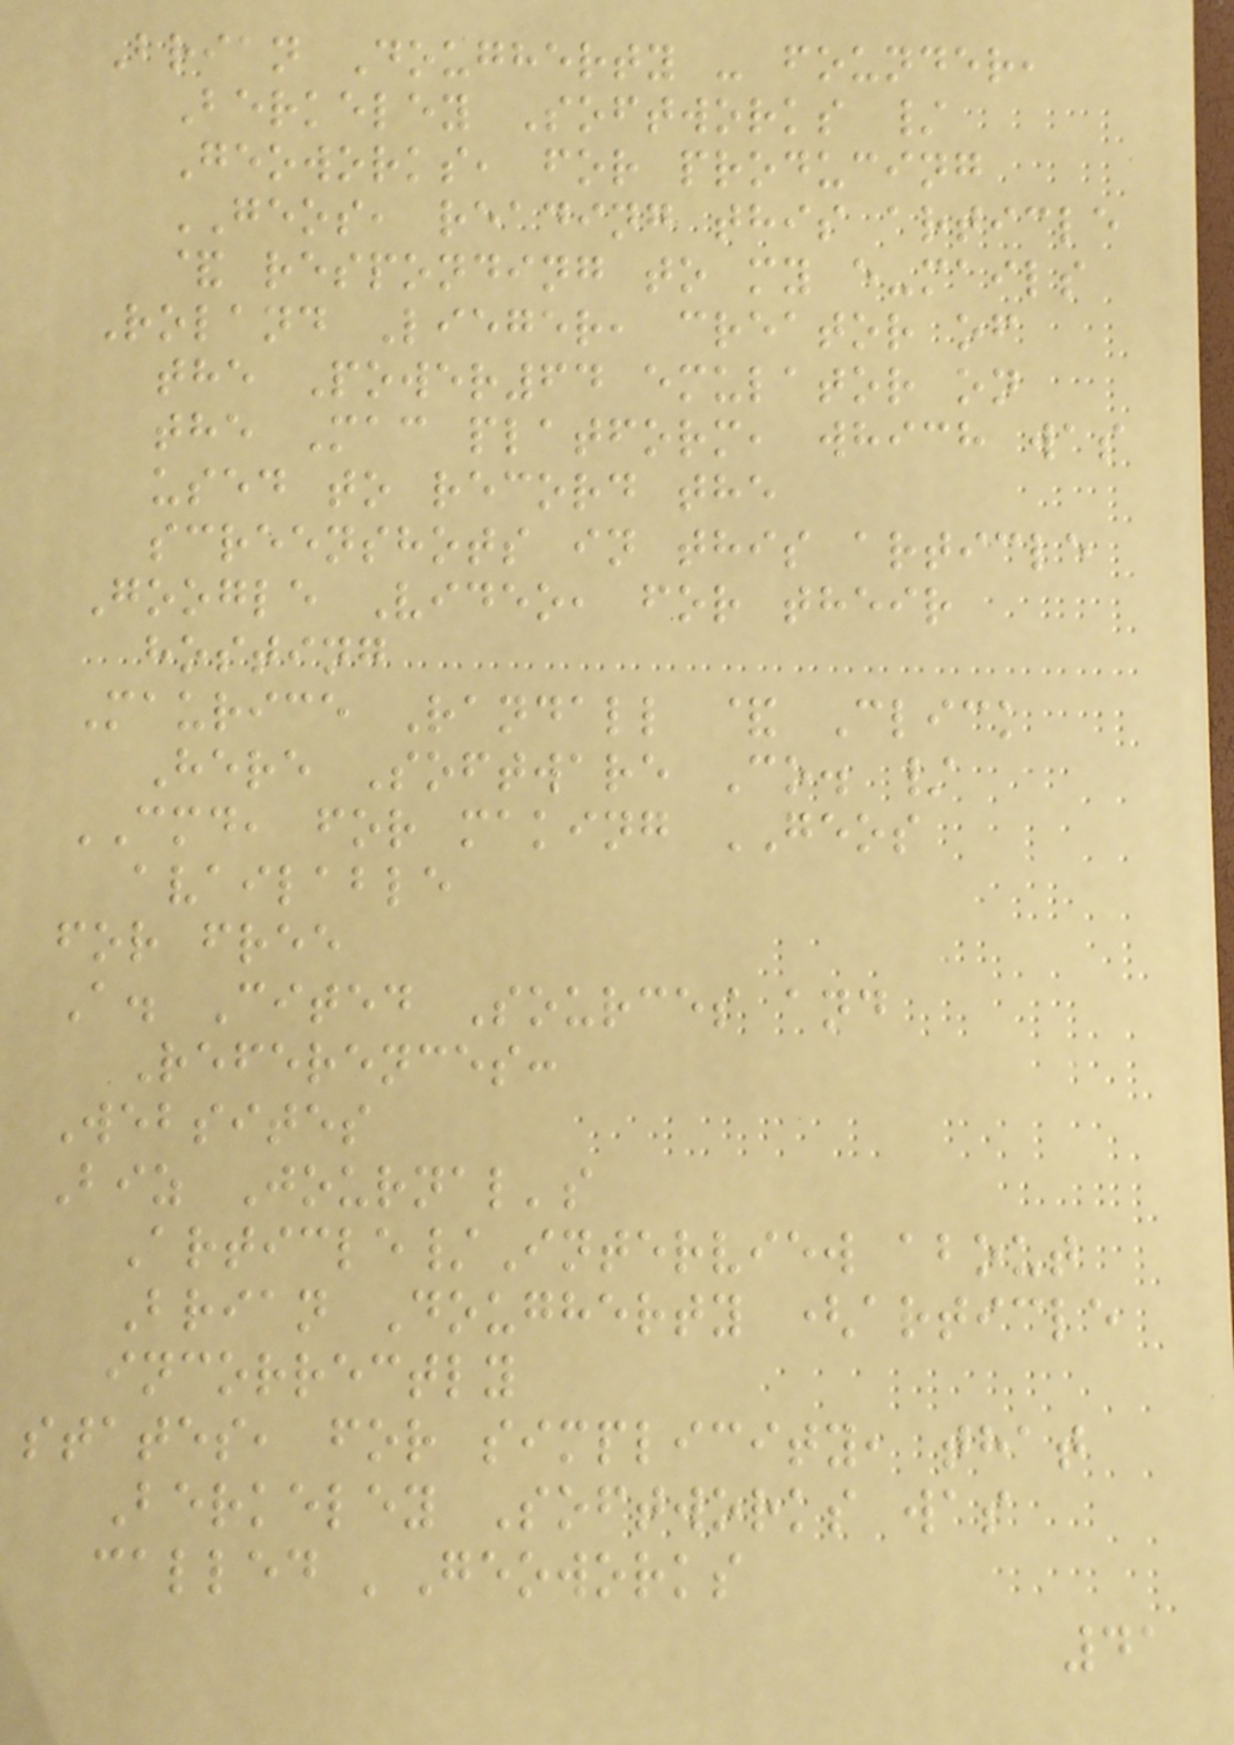Brian Dougherty - founder,
Berkeley Softworks /
Geoworks, for producing
GEOS, reading this article
& responding to my e-mails
Roland Lieger, creator of
the Power64 emulator on
the Mac platform, which was
used to record the
screenshots in this article
Google Video, for their
hosting
Maurice Randall & Click
Here Software Co. /
CMD, for making GEOS
available
for free
A. Cited Sources and
References:
Websites
Biz Journal's
Article/Interview about
Brian Dougherty (article
incorrectly
states, for simplicity, that
Berkeley Softworks was
called 'Geoworks
41
